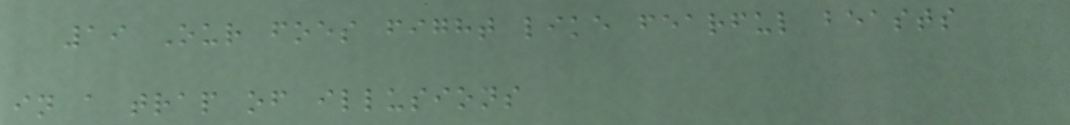19 Our foes fight like fearful beasts
in a trap of illusions
